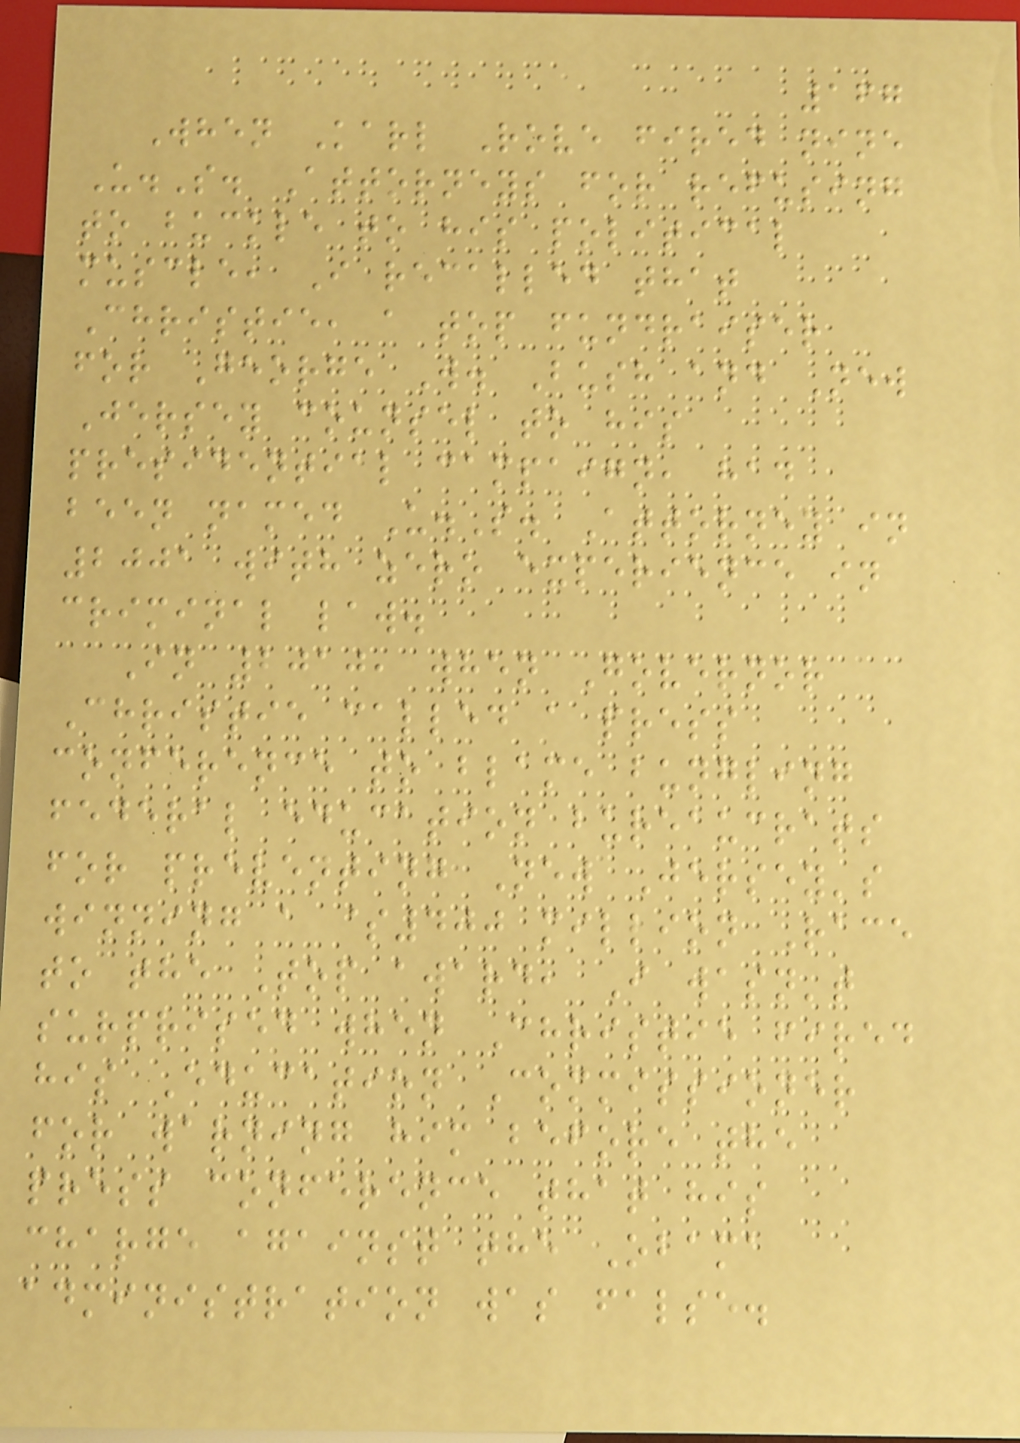167
When Karl Rove fired nine
U.S. Attorneys for refusing
to buckle to his political
muscle, I recalled that
Christie, a top fundraiser
for George W. Bush and New
Jersey counsel to his
presidential campaign, had
been named U.S. Attorney in
2001 with zero experience in
criminal law.
In 2010, when Governor
Christie called a press
conference to blame bungling
federal education bureaucrats
for preventing New Jersey's
winning a $400 million Race
to the Top award, I wasn't
surprised when Christie fired
his Education Commissioner
for warning him before the
press conference that his
charge against the Obama
administration was false.
